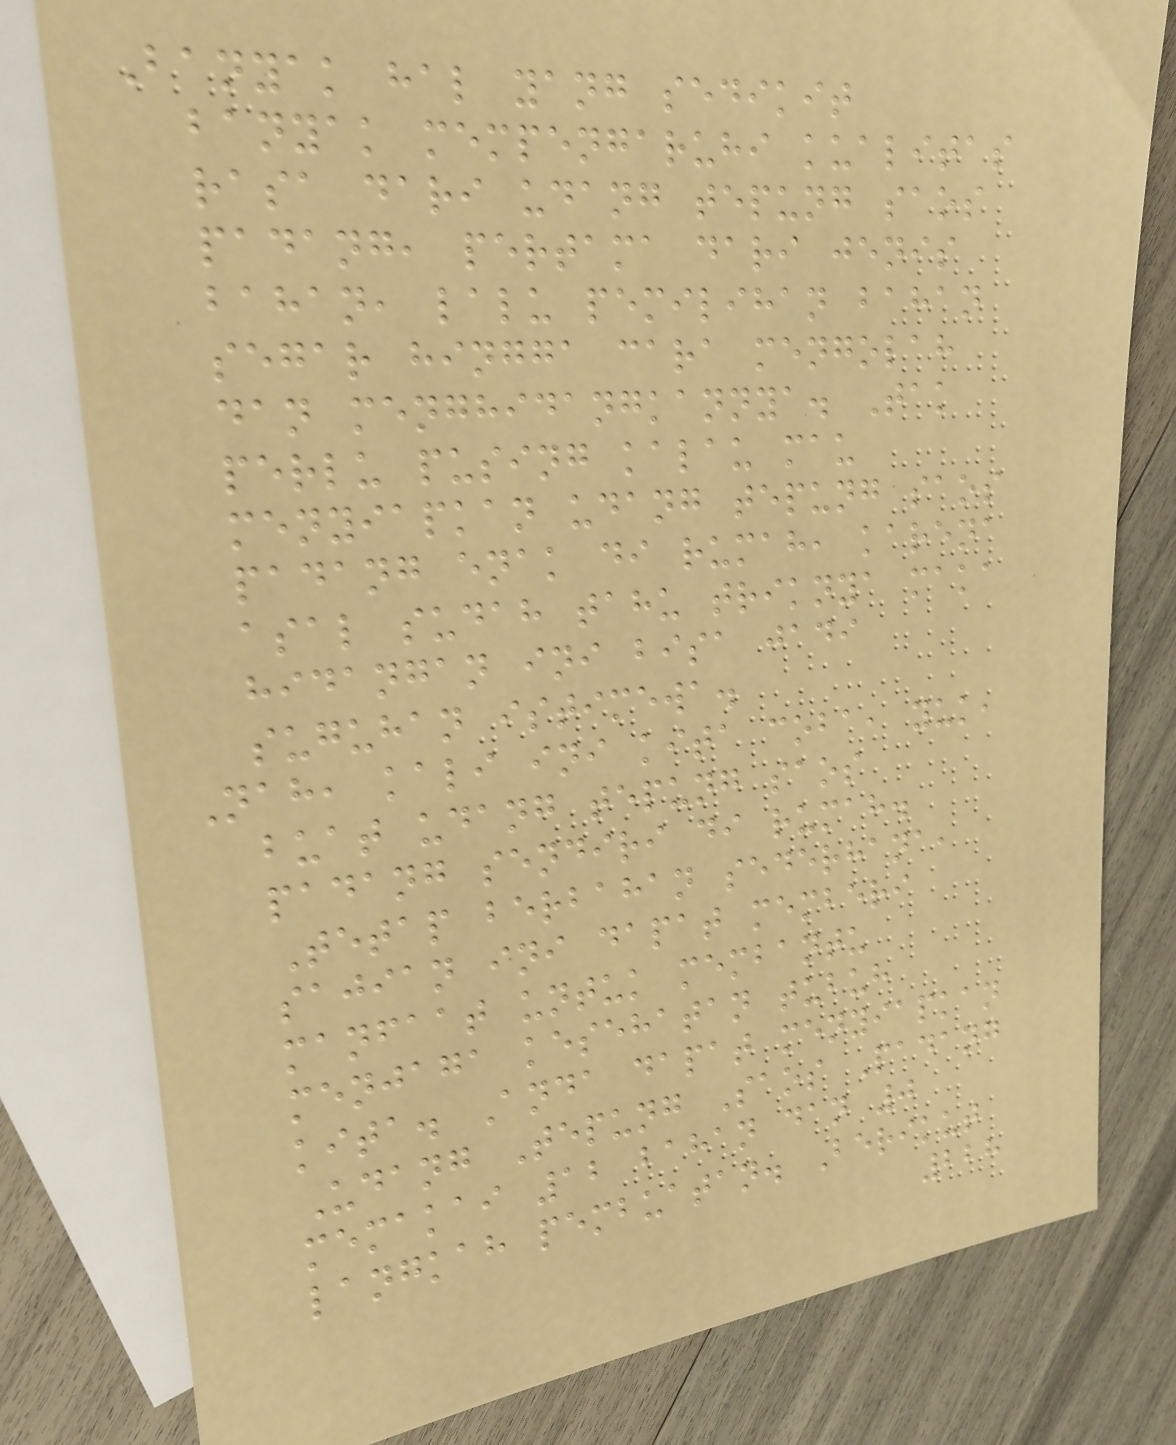Banyak hal yang sedikit
banyak mempengaruhi kualitas
rasa dari udang tepung saos
padang, pertama dari jenis
bahan, lalu pemilihan bahan
segar hingga cara mengolah
dan menghidangkannya. Tak
perlu pusing kalau mau
menyiapkan udang tepung saos
padang enak di rumah, karena
asal sudah tahu triknya maka
hidangan ini bisa jadi
suguhan istimewa.
Nah, kali ini kita coba, yuk,
buat udang tepung saos
padang sendiri di rumah.
Tetap berbahan sederhana,
sajian ini dapat memberi
manfaat untuk membantu
menjaga kesehatan tubuh
kita. Anda dapat menyiapkan
Udang Tepung Saos Padang
memakai 12 bahan dan 0
langkah pembuatan. Berikut
228
